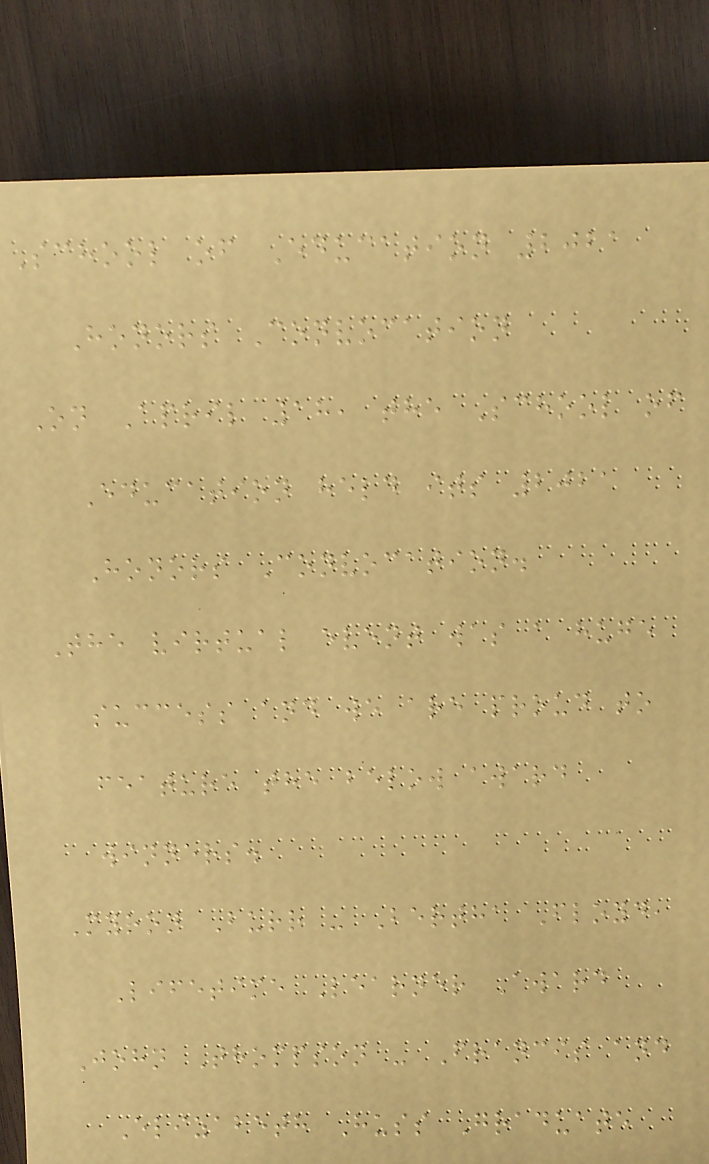School of Education 2021
Honors Convocation
On April 18, the School of
Education held its 2021
Honors Convocation.
The virtual event was a huge
success and we are proud to
feature the below award
winners.
Myron Burr - Bertha Floyd,
Lifetime Learner Award
John Thompson - Francis and
Elizabeth Huss Graduate
